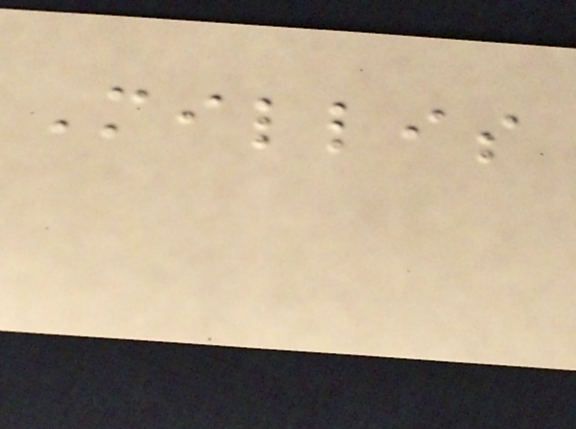Millis
